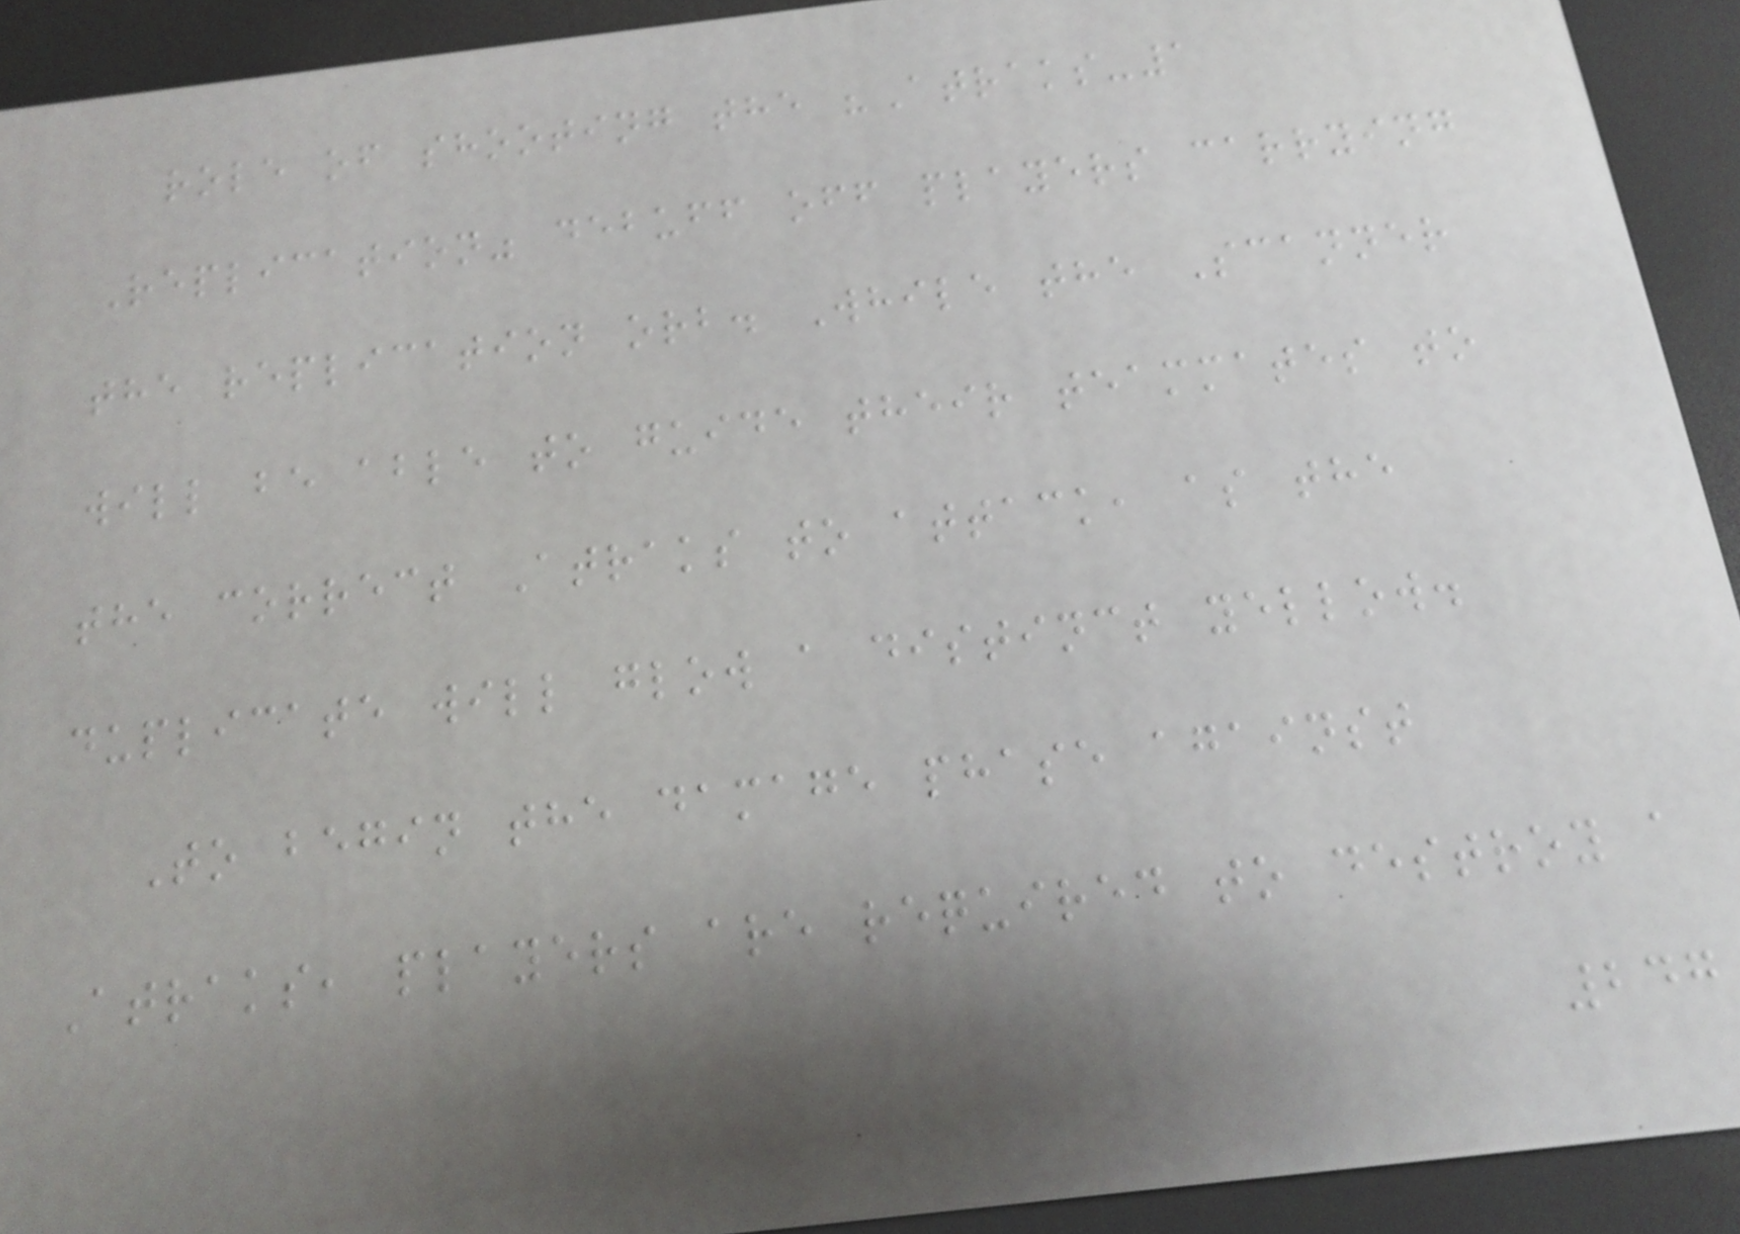role of shooting the "Atraks-1
Replication" debuff off players carrying
the replication orb. While the Scanner
will be able to guide their teammates to
the correct Atraks to attack, as the
duplicate will glow a distinct yellow.
To begin the damage phase against
Atraks, players are required to destroy a
247
